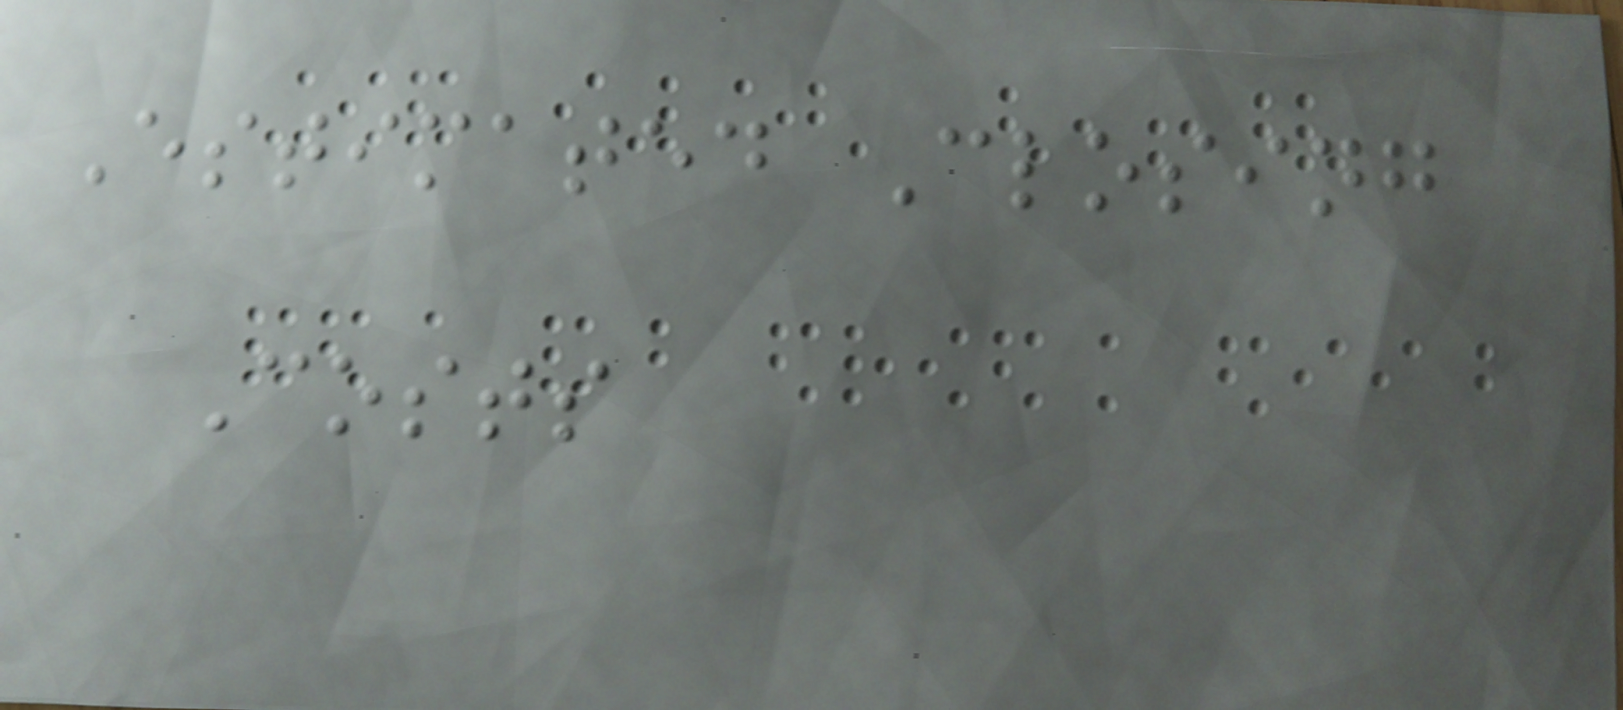Estimated Closing
Costs
